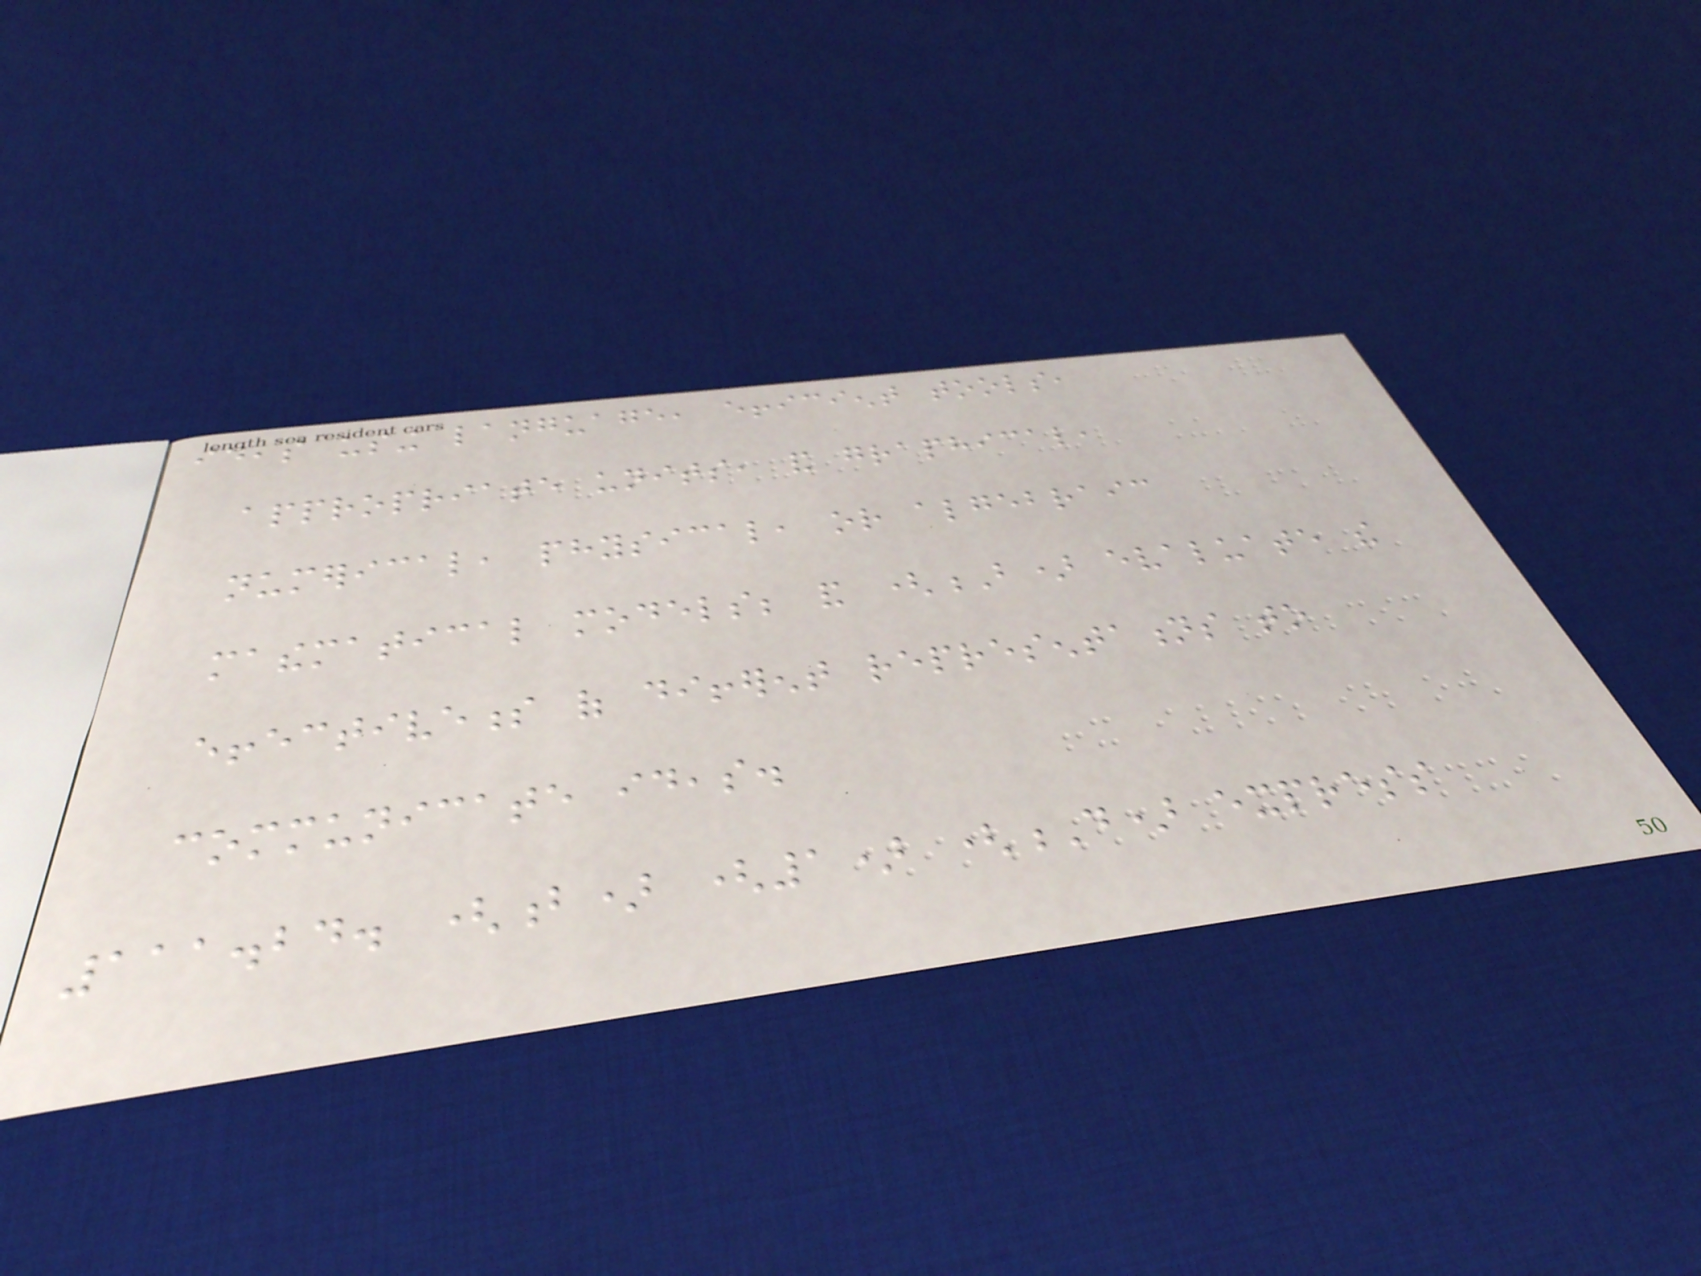ideas using language, efficient tools,
appropriate units, and graphical,
numerical, physical, or algebraic
mathematical models; and (B) evaluate the
effectiveness of different representations to
communicate ideas.
111.24. (b) (1) (D) express
